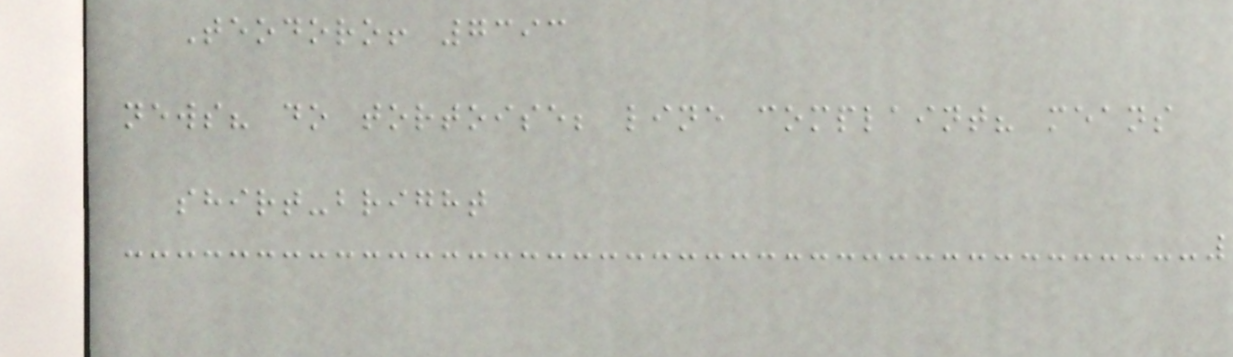Teodoro! 7393
news? do tortoise; line complaint? means
shirt-bright
